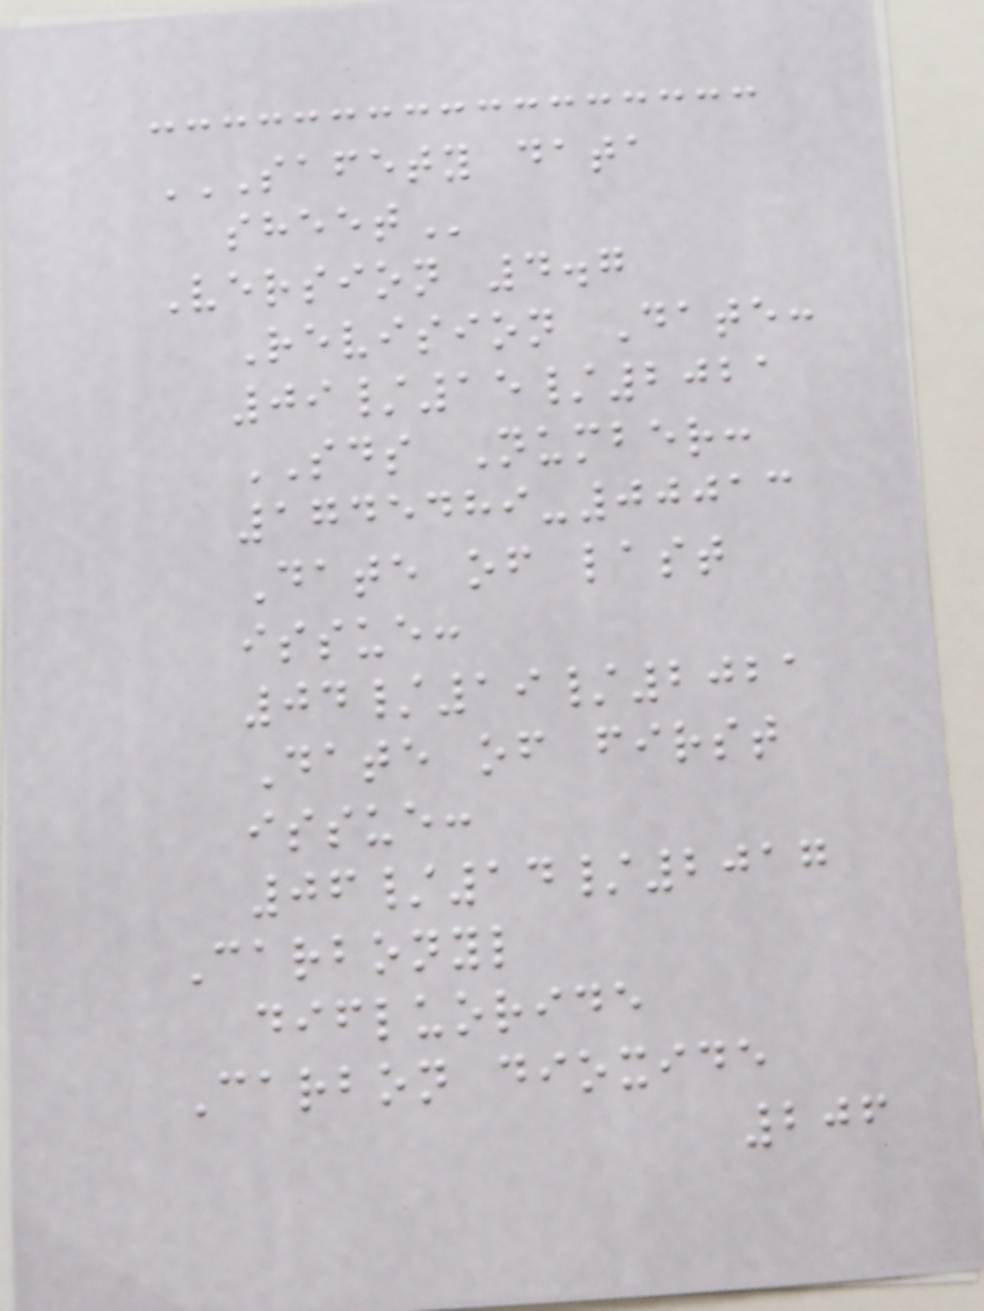SAFETY DATA
SHEET
Version 4.7
Revision Date:
09/15/2021
SDS Number:
1745489-00013
Date of last
issue:
04/19/2021
Date of first
issue:
06/14/2017
Carbonyl
difluoride
Carbon dioxide
206
